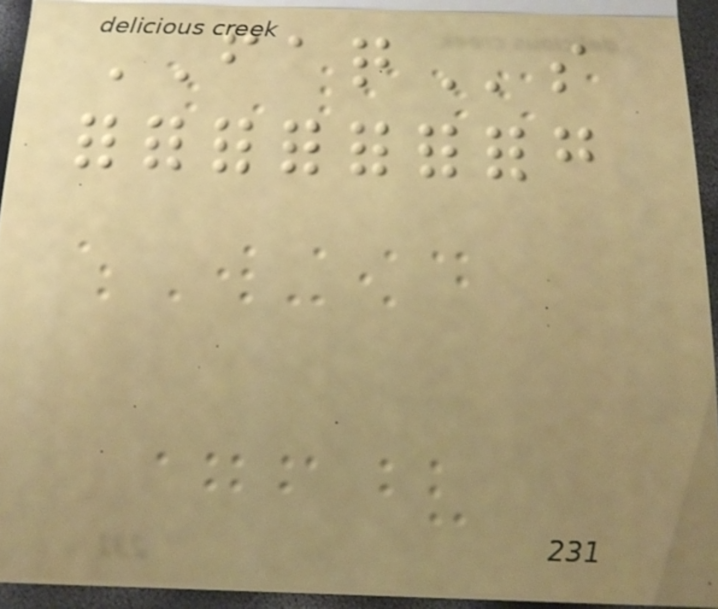FAQs
